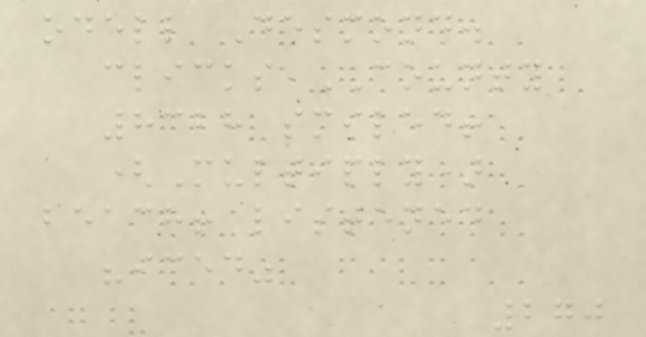odell Desmond.
clicks COUNTY
8328 smiled!
(Multiply)
beach! listened
"iced"
270
